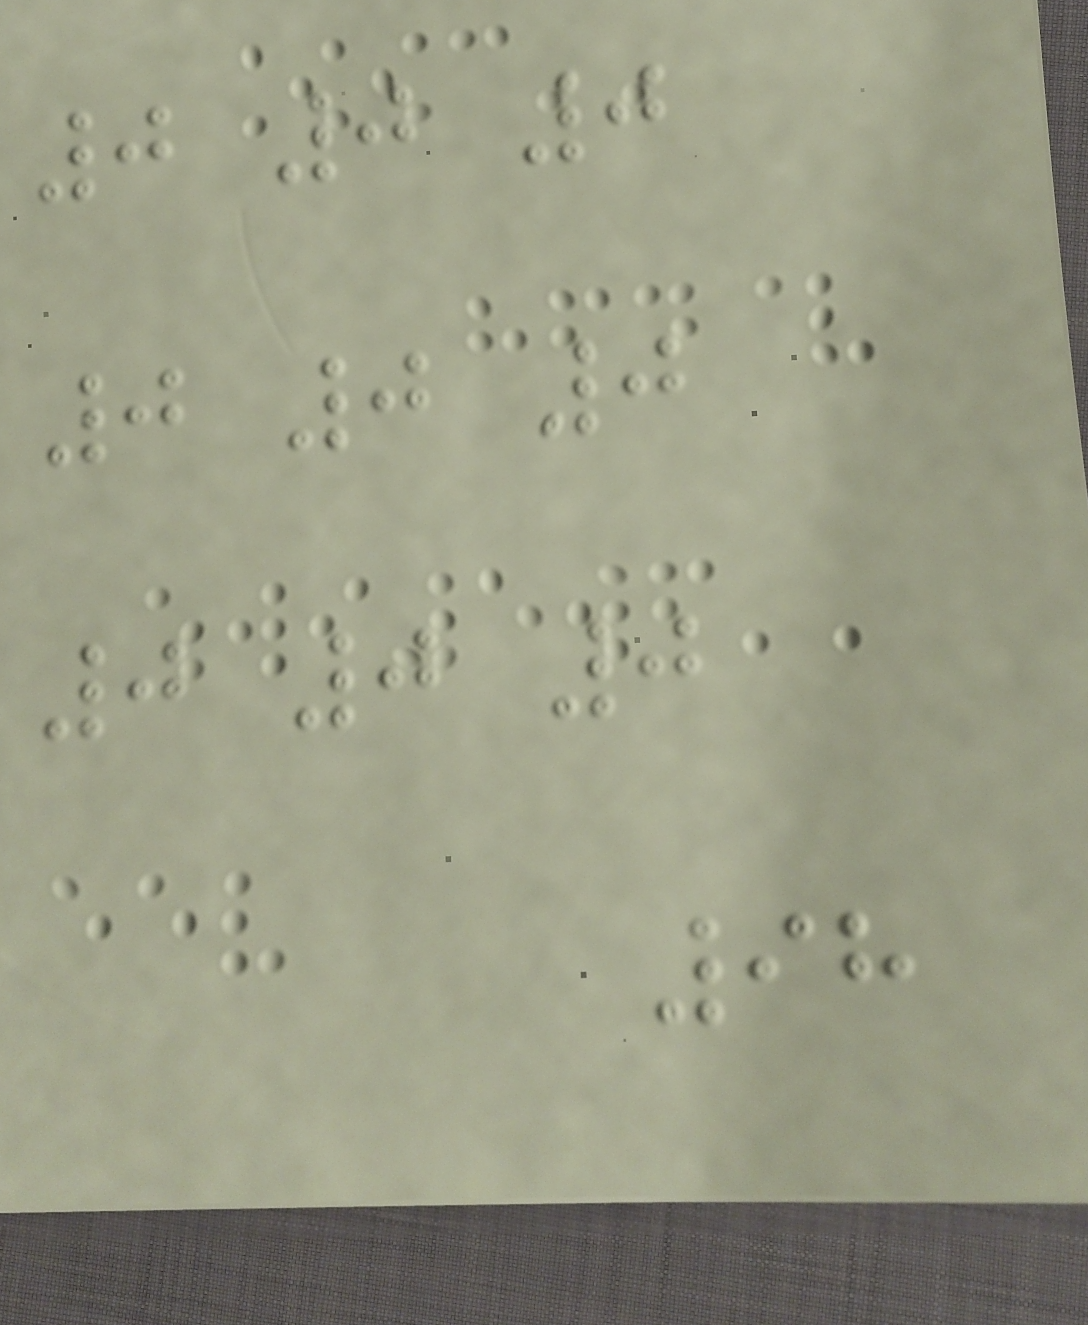0 0 0
0 0 0
0 0 0
98
